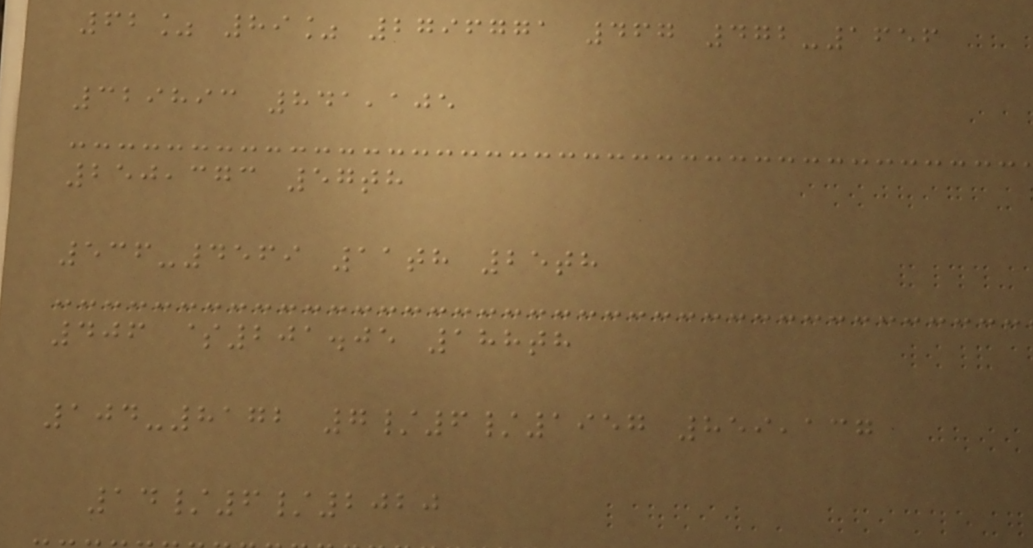62% 89% 2796771 467 472-1656
329893 841,105
250,373 57th
536-4569 11th 25th
406 $201.05 188th
104-8172 7/6/1957 859,137
14/6/2020
